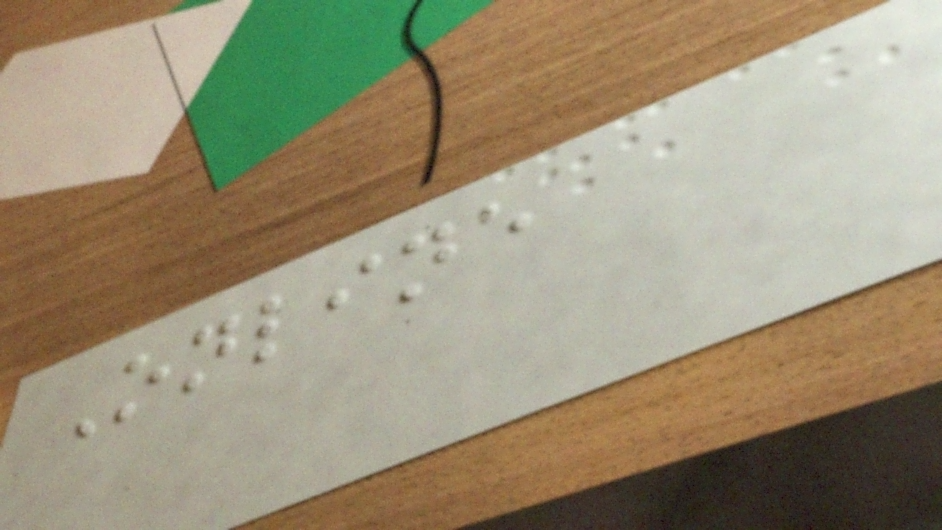Online
